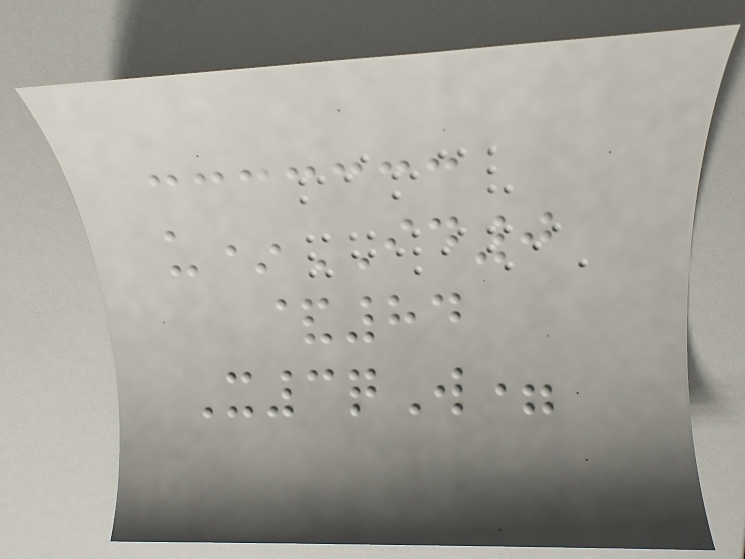u*ID0
&84
X3qW=
